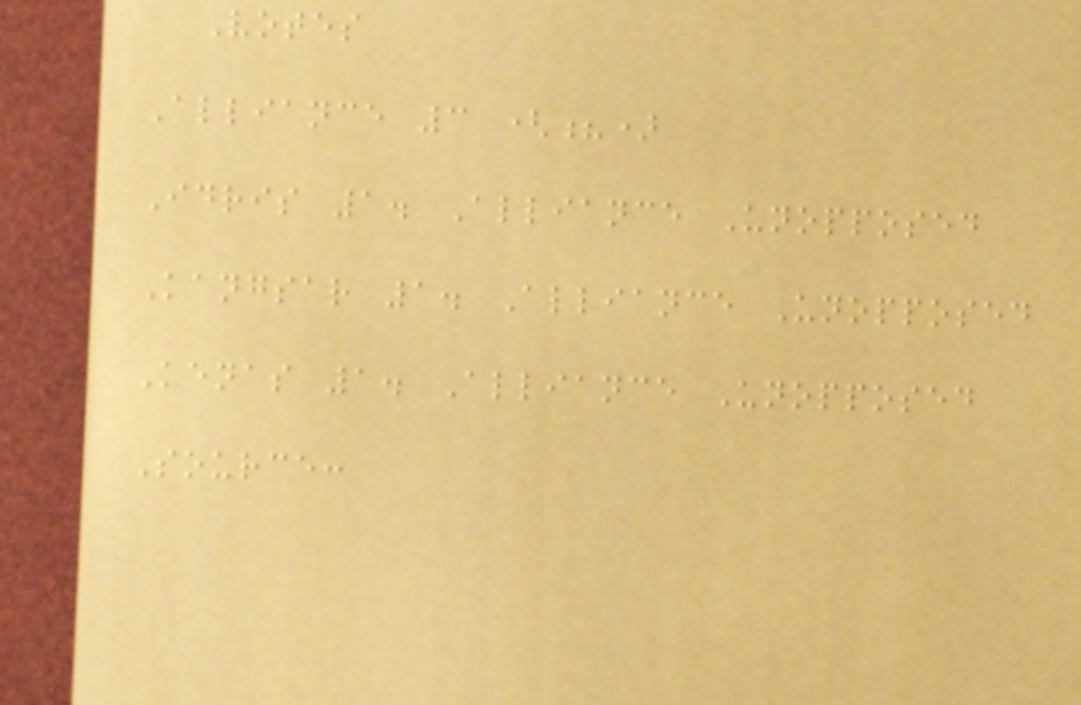Votes
Alliance 3 (?)
Idris 1. Alliance Unopposed
Kangsar 1. Alliance Unopposed
Kenas 1. Alliance Unopposed
Source:
